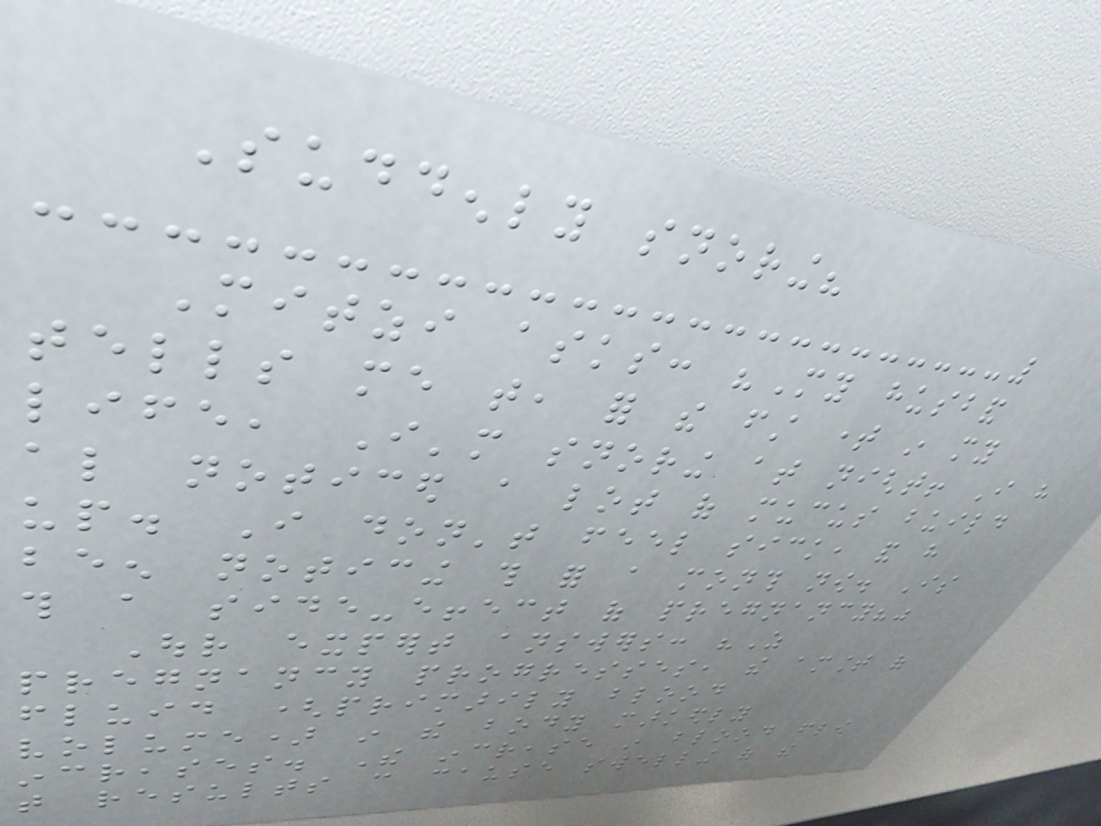Suddenly snoring?
Mitzi asks: "My husband
tells me that, for the first time in my
life, I'm snoring at night! I have
also noticed a lot of mucus build
up. I don't feel sick, and have
been noticing this for a month now. Is
this a side-effect of pregnancy?"
Our expert answers: "As
pregnancy progresses, the amount of
fluid (primarily blood
volume) in the body markedly
increases. The increase in blood flow
that results can cause swelling of the
